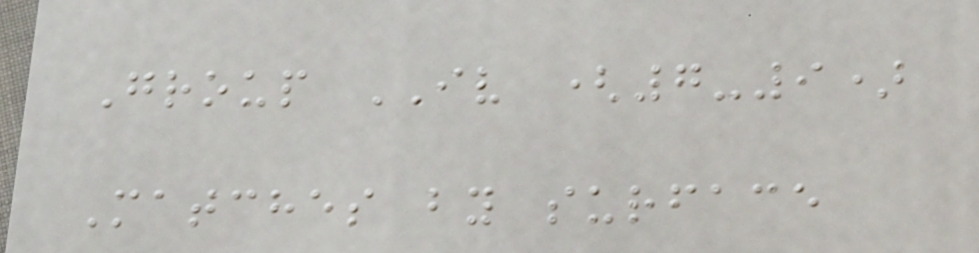Group IV (7-9)
Matches by surface
